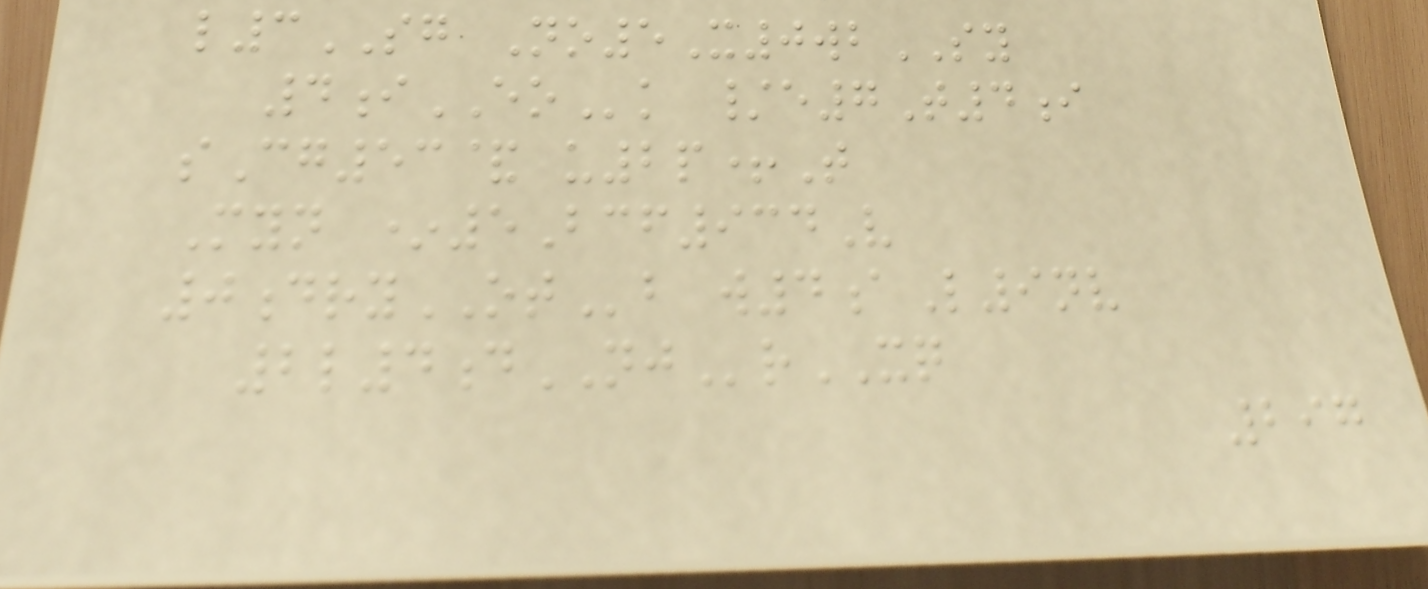l3SG No5X0wbSY
4iEOk /e7T4i
sCg53& u2p+T
Myn *5Bcf934V
0dryOTb w4aL9nv
2l4dNJrXQ
297
